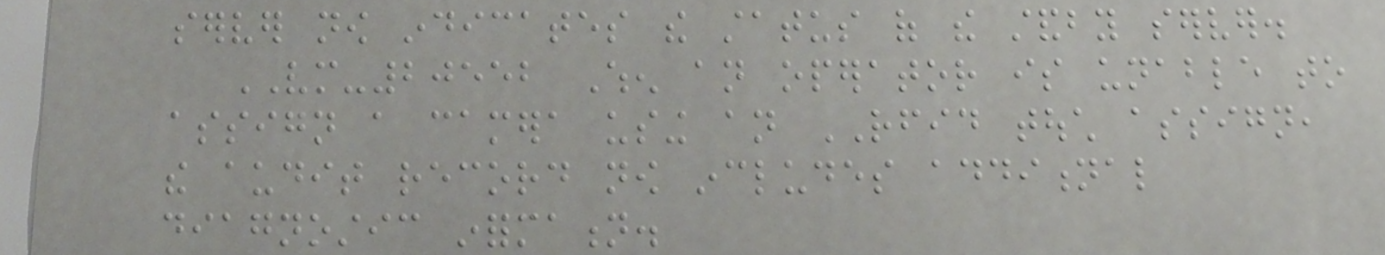server now indicates the status of the standby server.
VM-20552 When an operator is unable to
assign a camera using an RFID touch assign,
the audit record now includes additional
diagnostic information.
